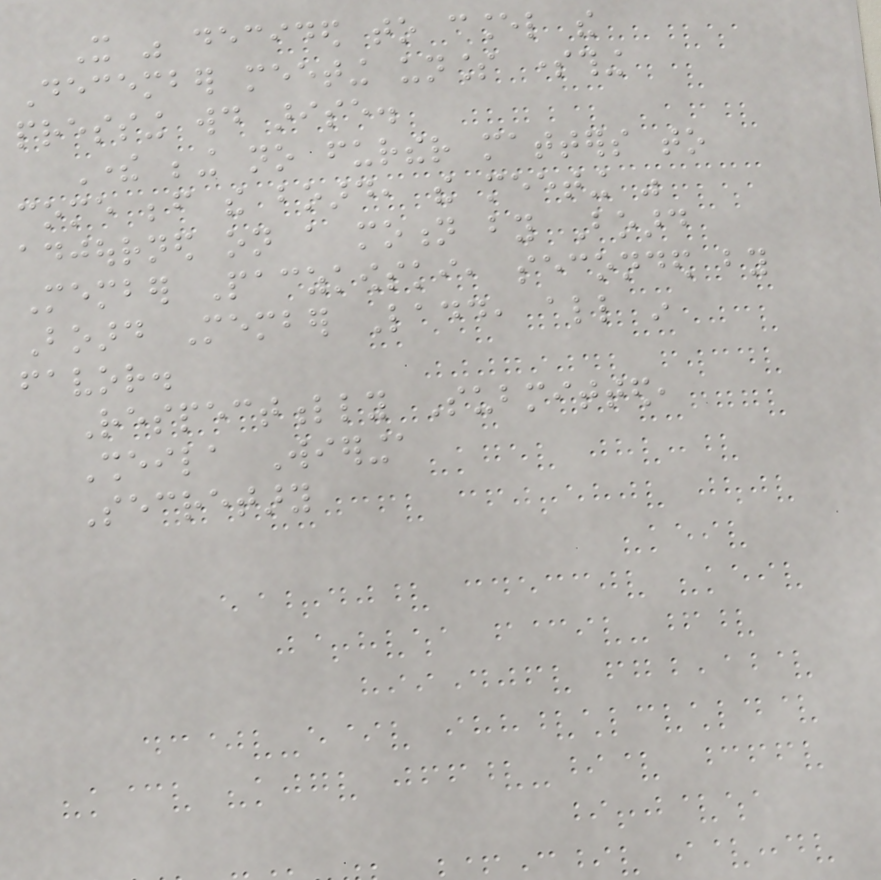It was decided to cancel the
December meeting unless something
pressing would arise.
There being no further matters to
come before the board, the meeting was
adjourned on a motion by Board
Member Paczkowski, seconded by
Board Member Ladd, all in
favor.
Respectfully Submitted,
Sheila Wieringa
Secretary
